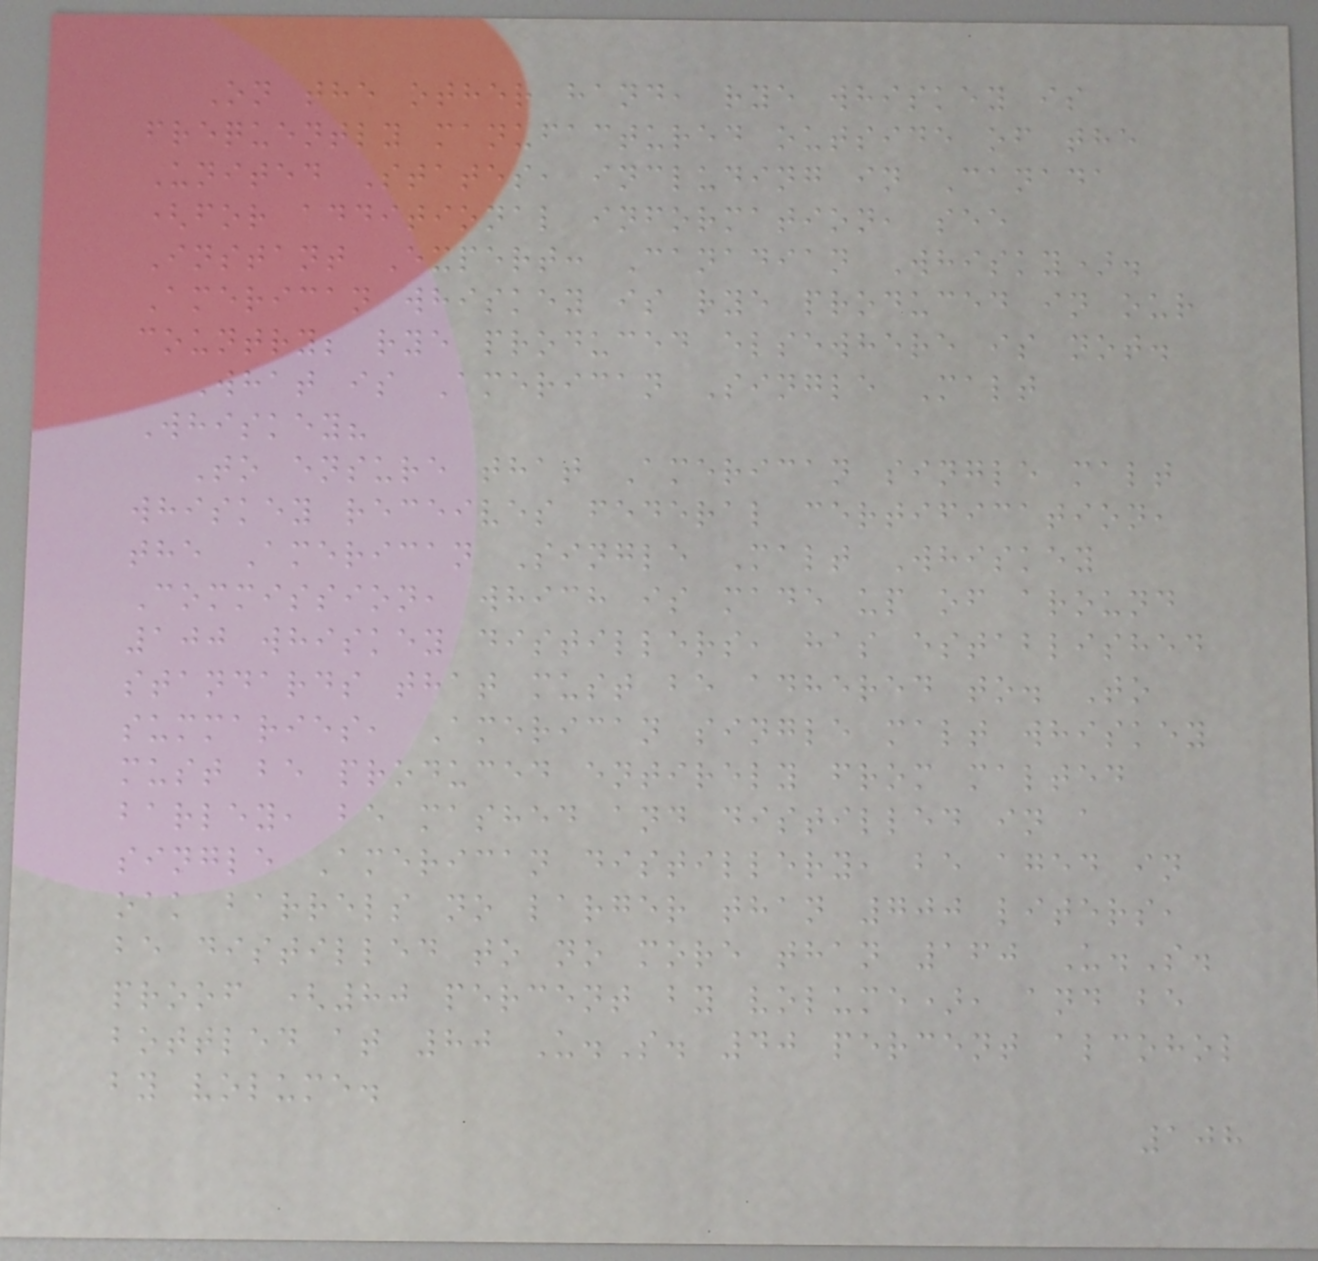On the other hand, rye whiskey is
frequently manufactured outside of the
United States, including in Canada
(for additional information, see
Instant Expert: Canadian Whisky).
American whiskey is rye produced in our
country; rye produced elsewhere is not.
What is American Single Malt
Whiskey?
To ensure that American single malt
whiskey receives federal certification,
the American Single Malt Whiskey
Commission, which is made up of around
100 whiskey distillers, has established
standards that must be adhered to. To
summaries, American single malt whiskey
must be produced entirely from malted
barley, be mashed and distilled in a
single American distillery, be aged in
oak barrels no larger than 700 liters,
be distilled to no more than 160 U.S.
proof (80 percent by volume), and be
bottled at 80 U.S. 40 percent alcohol
by volume.
108
